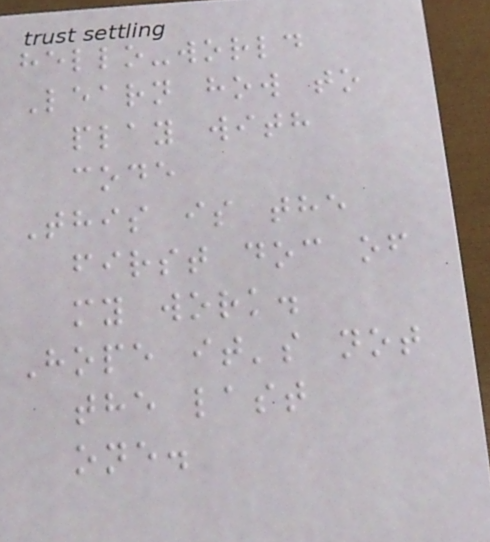hello-world
Learn how to
play with
code
This is the
first doc of
my work.
Hope it's not
the last
one.
